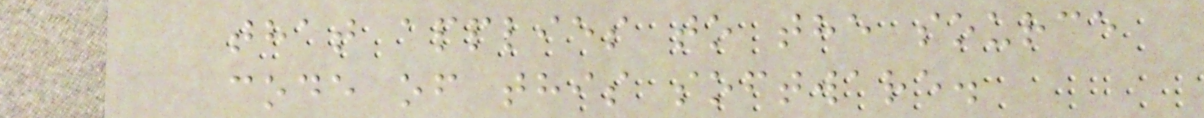that applies to the source
code of this software.
